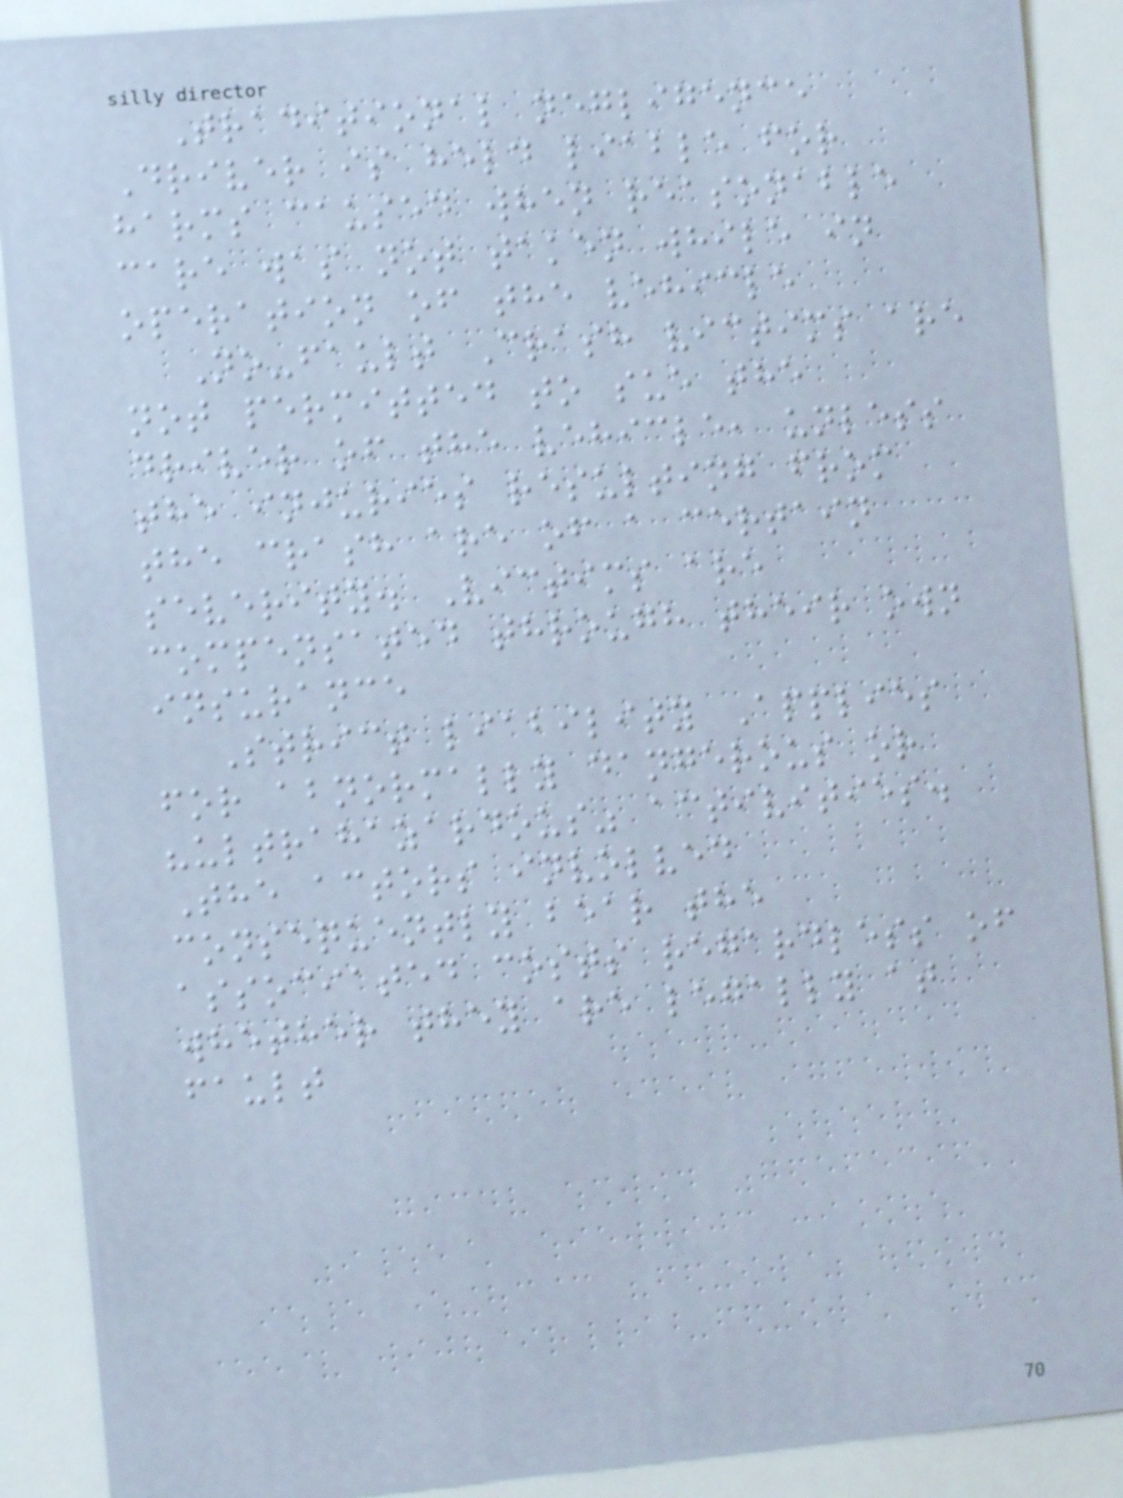Traditional negligence
Driver is held liable for
harms caused when reasonable
care was not taken while in
operation of the vehicle
No-fault Crash victims are
not permitted to sue the
driver of the vehicle, unless
the injuries resulting from
the crash are of a certain
severity. Victims are
compensated through their own
insurance
Strict liability Applies
for abnormally dangerous or
"ultrahazardous" activities.
The actors involved
consequently bear the
associated costs regardless of
whether they are legally at
fault
